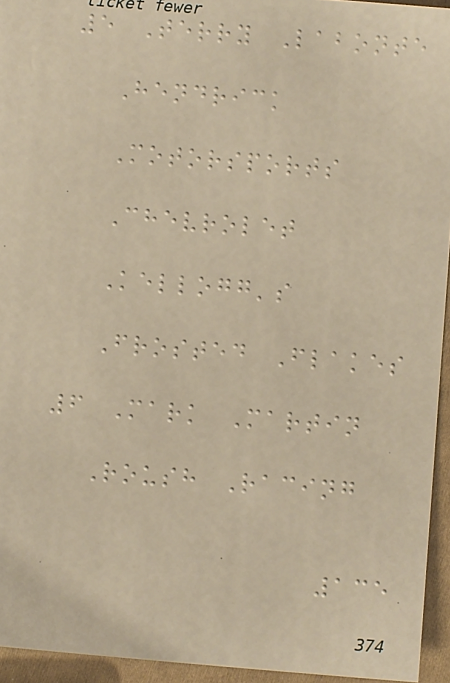5 Terry Labonte
Hendrick
Motorsports
Chevrolet
Kellogg's
Frosted Flakes
6 Mark Martin
Roush Racing
135
